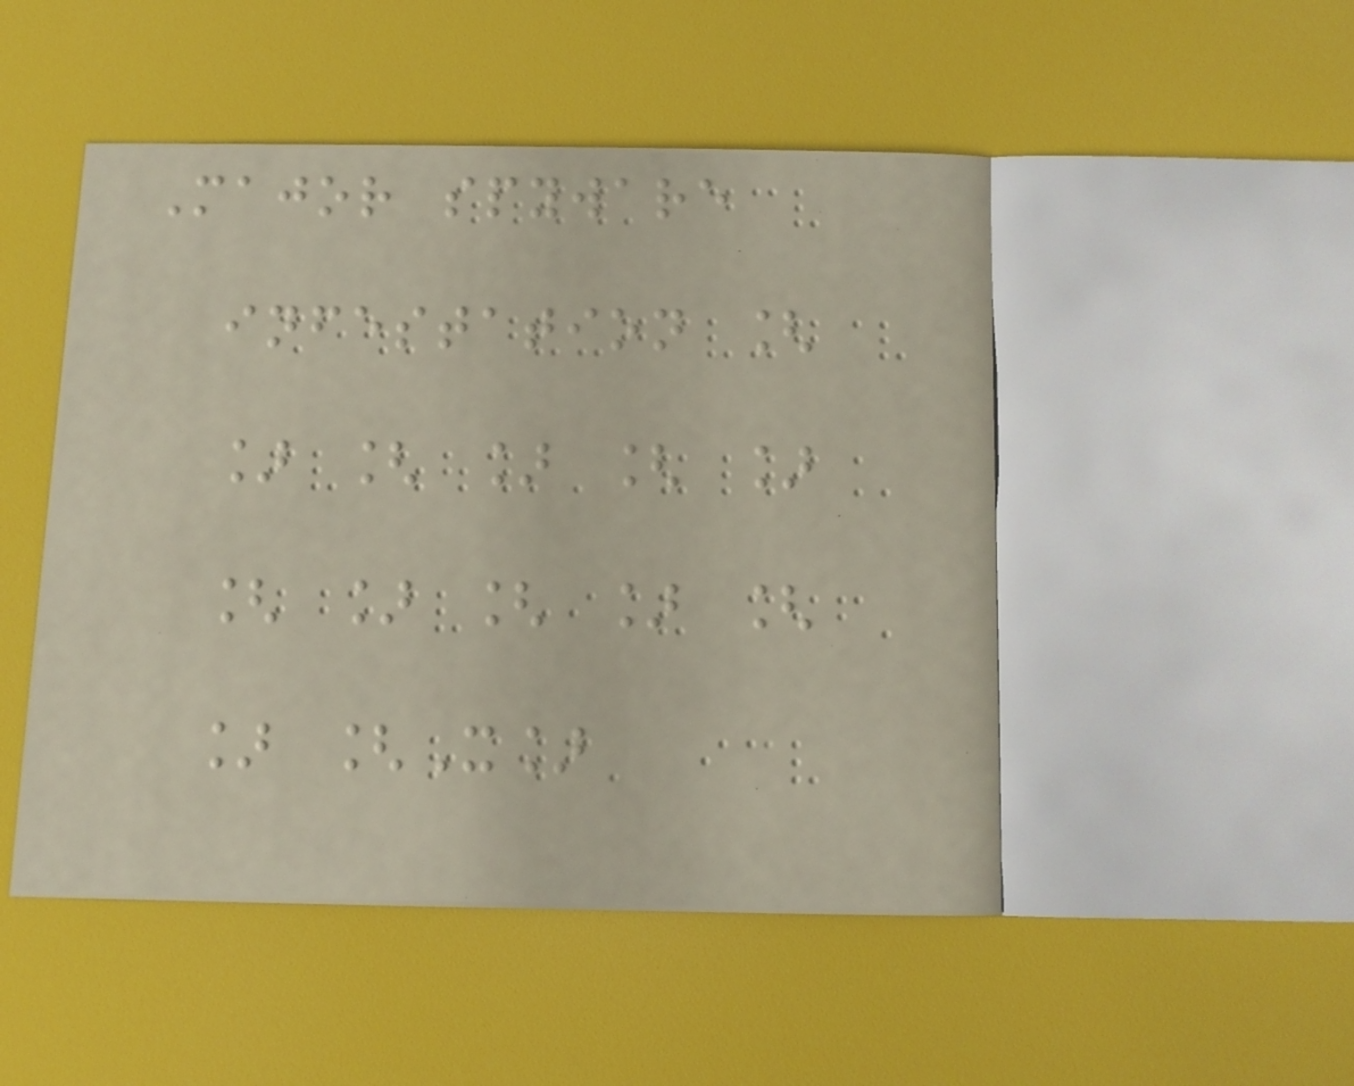Major spyware
infestation [
] [ ] [ ]
[ ] [ ] [
] [X]
